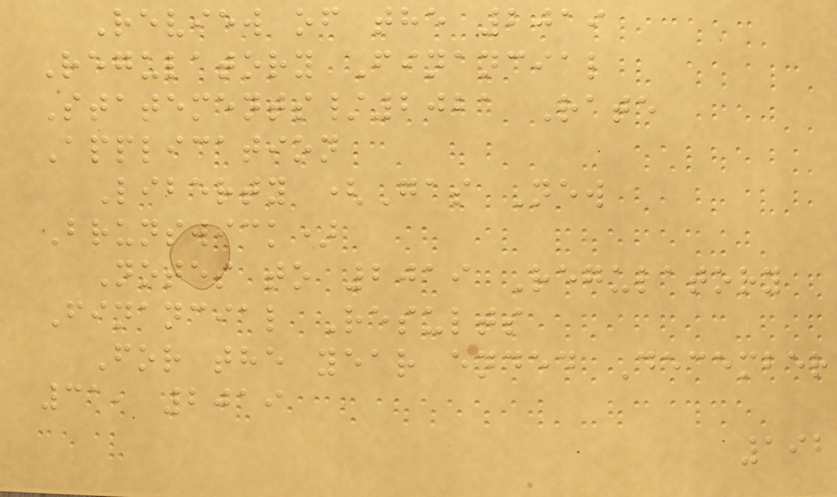Review of the 2019
Regulatory Financial
Statements/2021 Rate
Application
Liberty (Gas New
Brunswick)
Notes to 2019 Regulatory
Financial Results
For the year ended December
31, 2019
192
